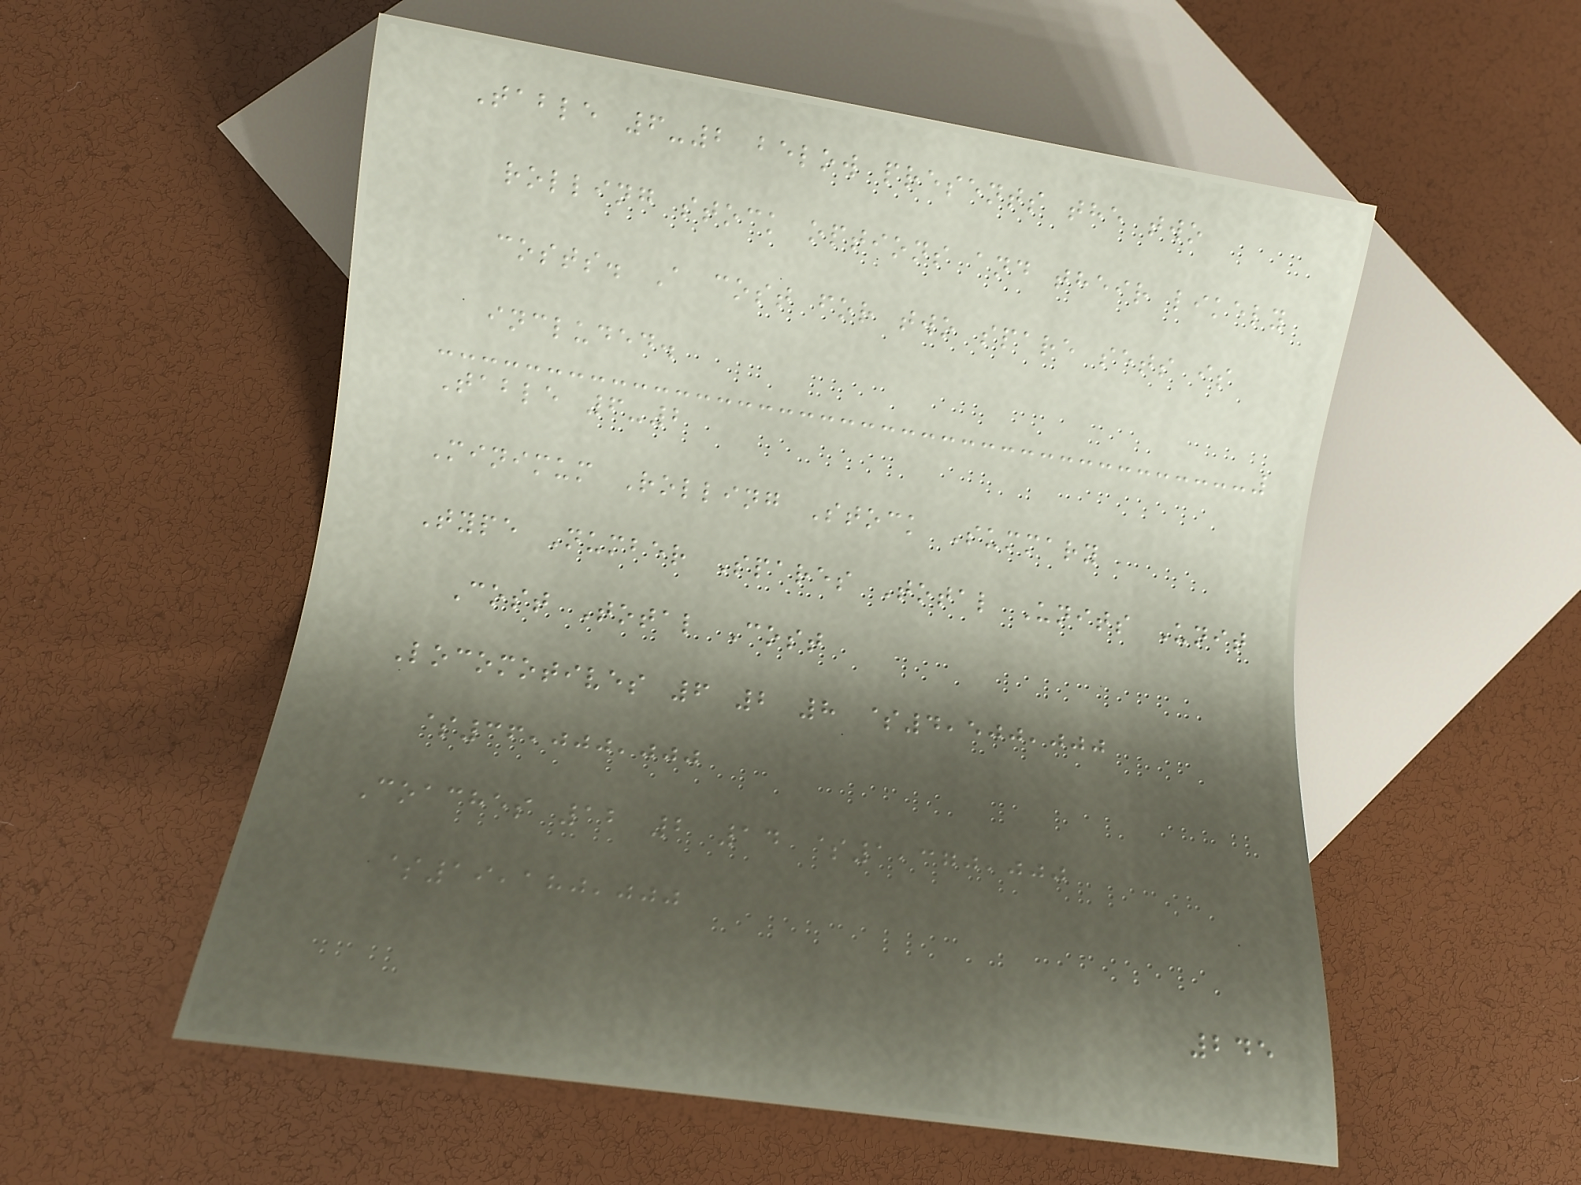Table 6-2 below presents the two
rolling stock options and their likely
costs. A cost for two spare sets is
included.
Table 6-2
Minimum Rolling Stock Summary
Type Number Spares Total Units Unit
Cost Total Cost
Locomotives 6 2 8 $4,500,000
$36,000,000
Coaches 12 2 14 $1,370,000
$19,180,000
245
